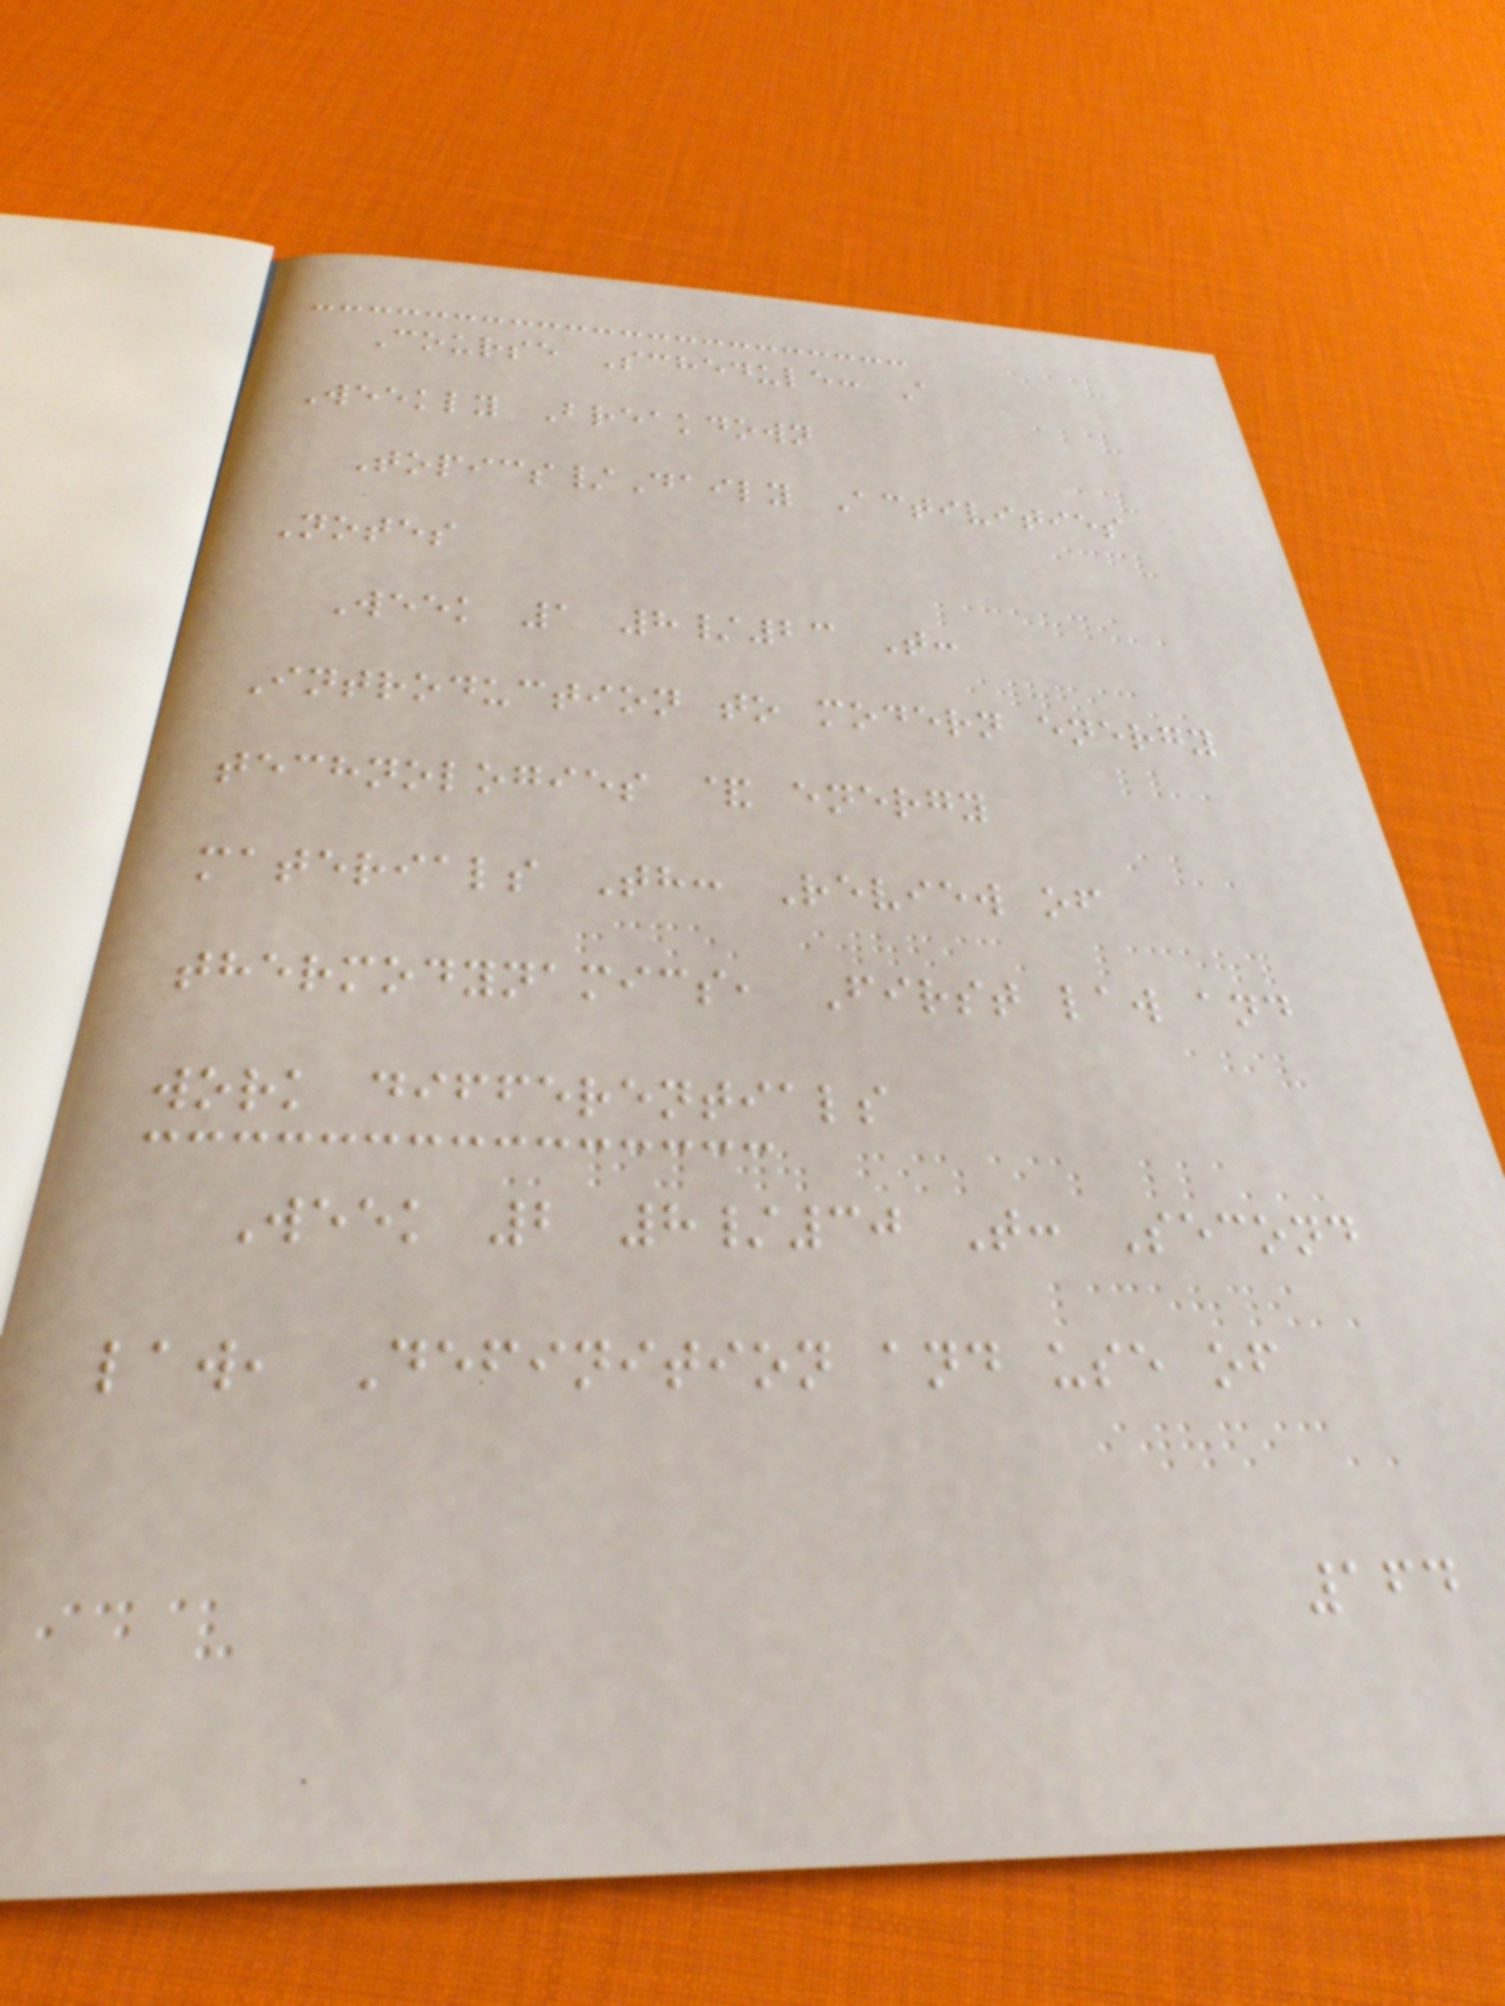Course Schedule: A
Weekly Breakdown
Topics/Daily Activities
Notes
Week 1 8/23 T:
Introduction to modern energy
technologies & energy
materials Th: Review of
thermodynamics, First law and
work differentials
Week 2 8/30 T: Second
law, Definition and use of
164
